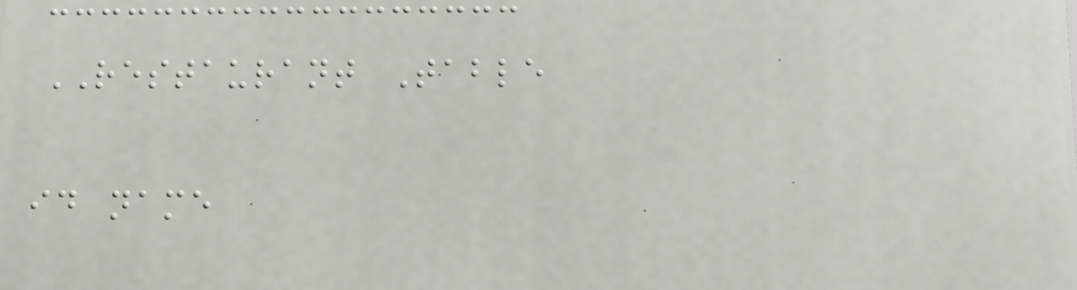RESTAURANT Table
id name
